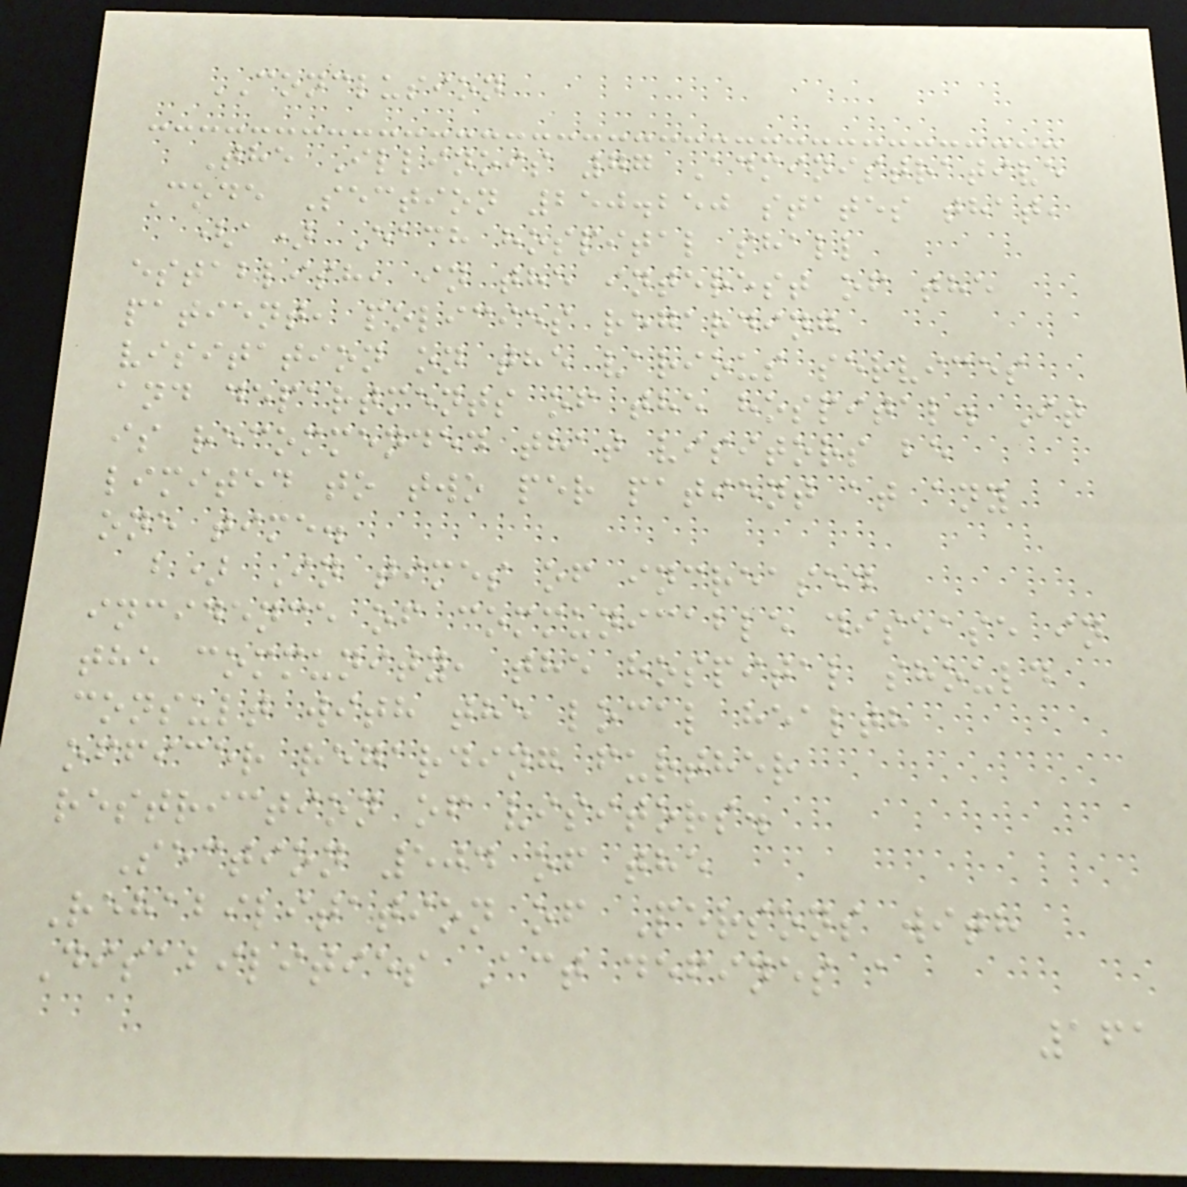CONCLUSION
The Illinois 77 Administrative
Code Section 250.250 states that,
(a) Each hospital shall
establish, in the interest of the
patient, policies regarding
visitation on the various services
and departments of the hospital. It
is recommended that visitors be
limited to two per patient at any
one time.
b) In times of increased
incidence of communicable disease in
the community, the hospital should
consult with the local health
officer regarding further
restriction of visitors.
Section 504 of the
Rehabilitation of Persons with
Disabilities Act defines a
161
